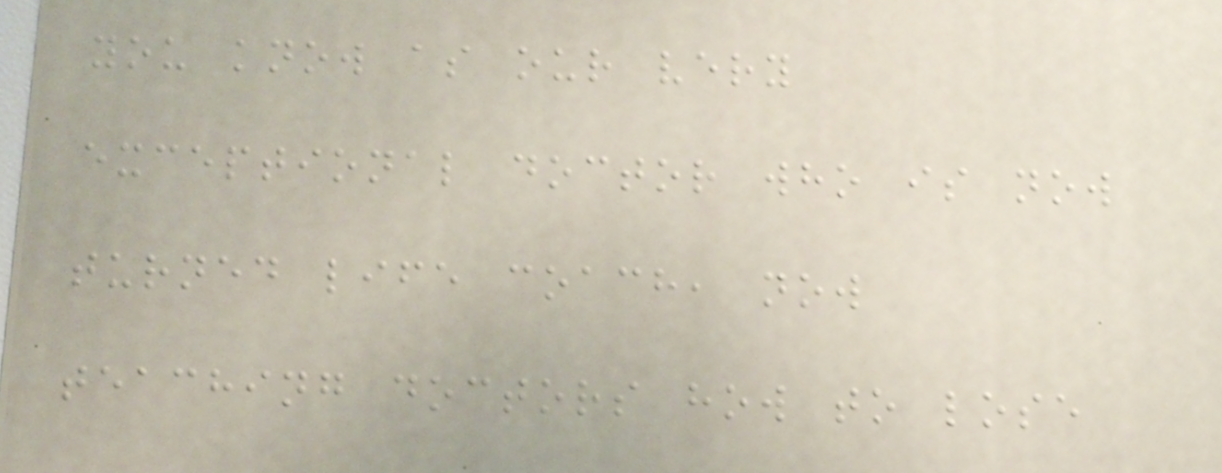you know as our very
exceptional doctor who is now
turned life coach, now
teaching doctors how to lose
